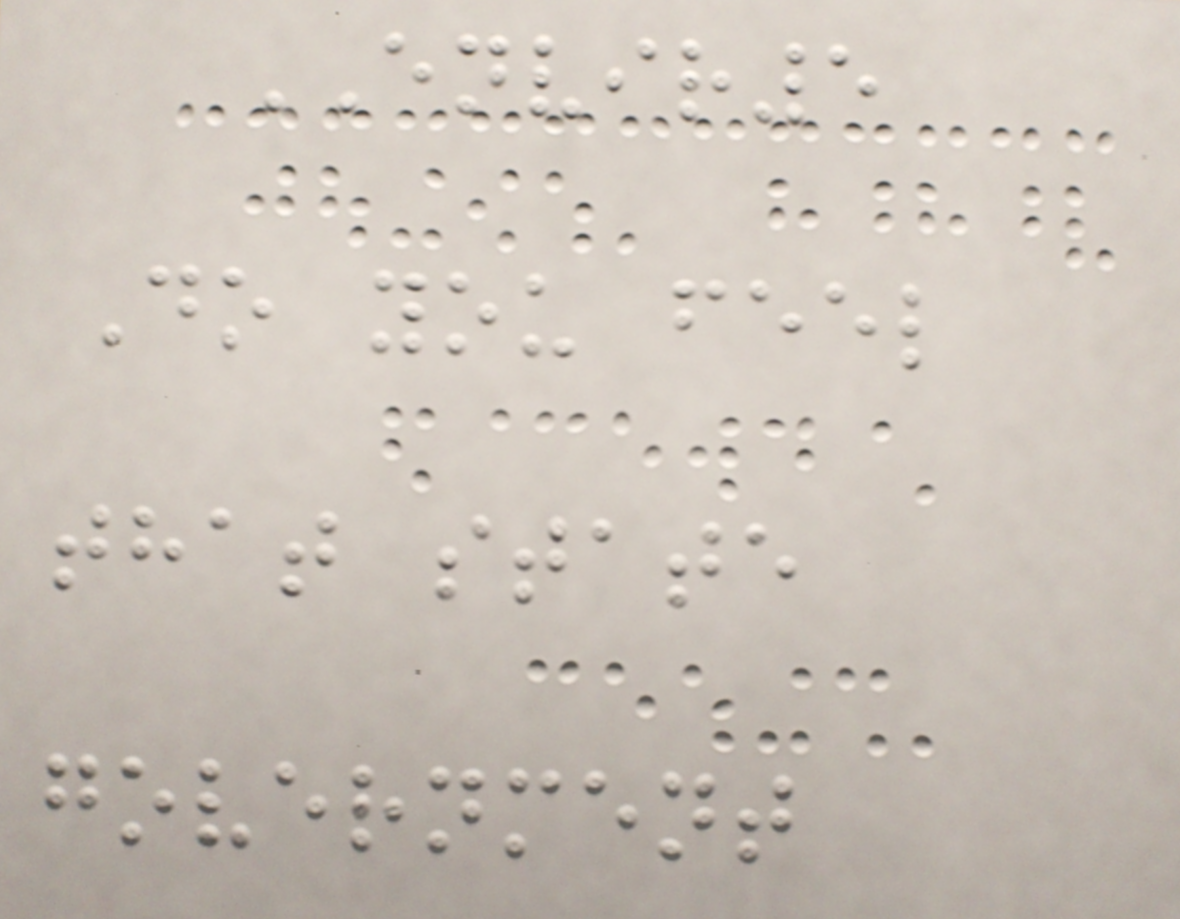ENVIR5
Do you feel
that state
government
